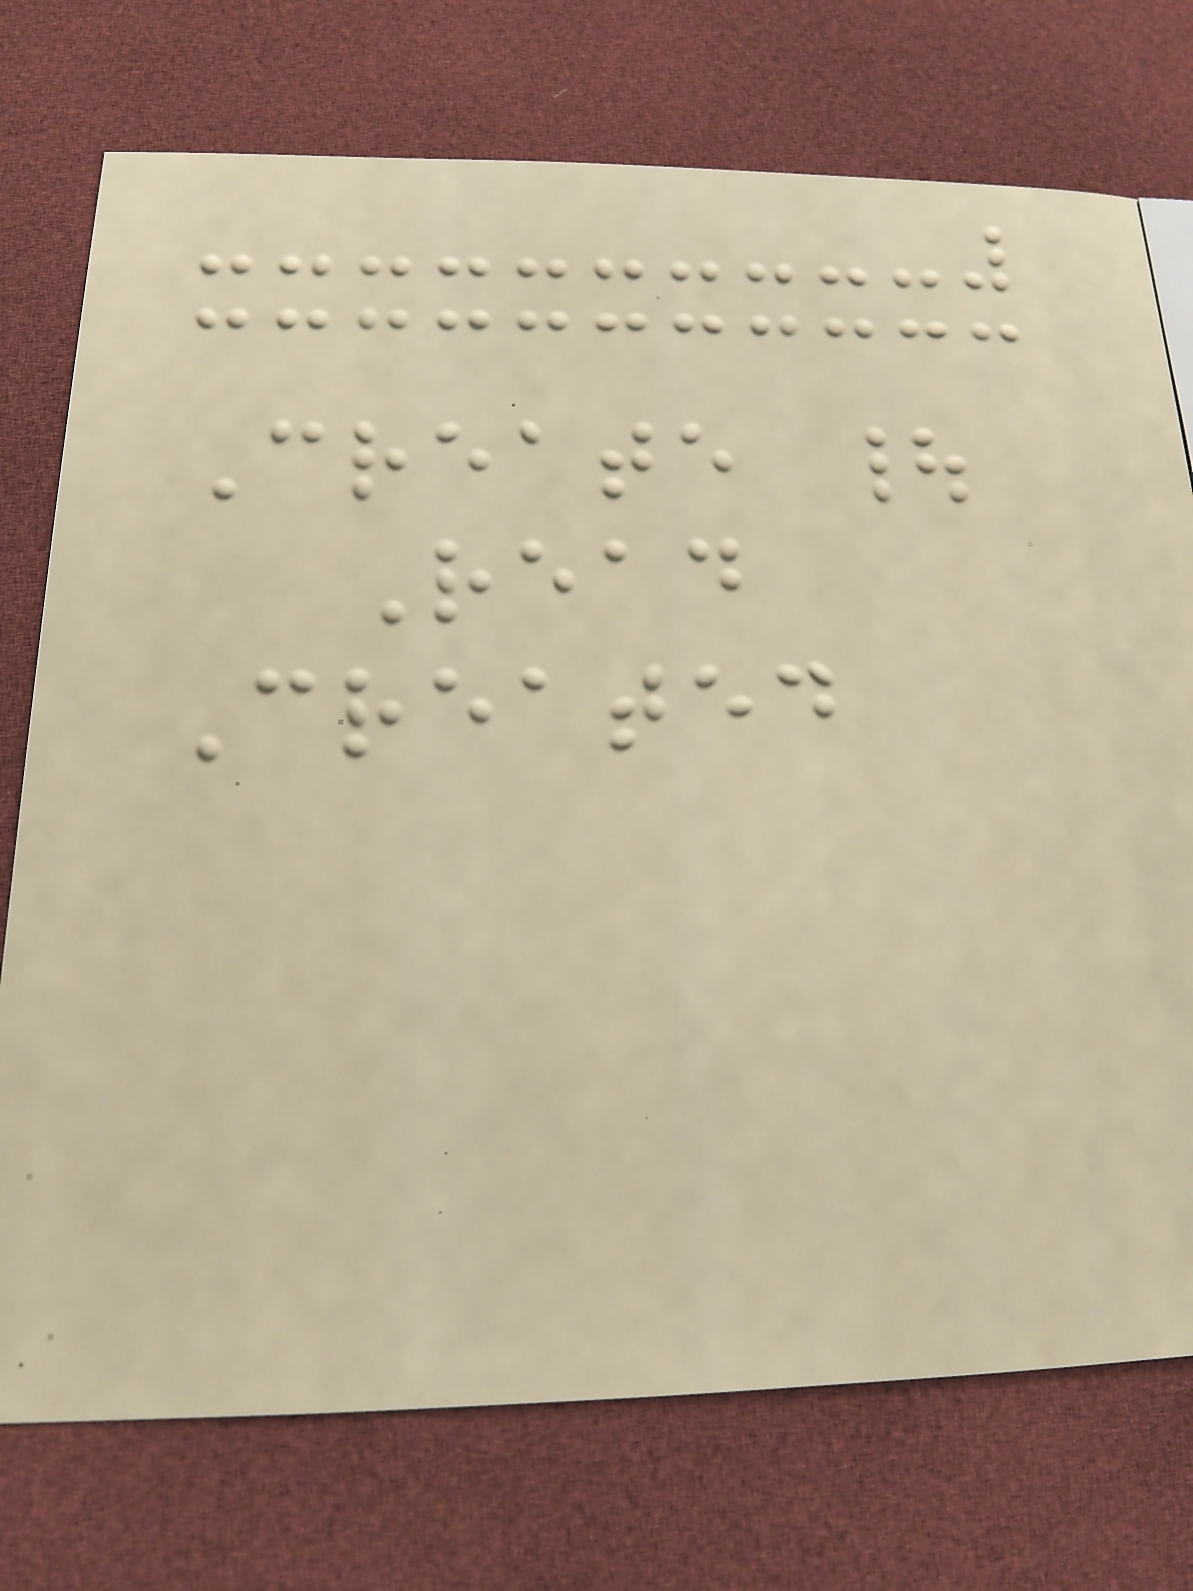Create |
Read
Created
